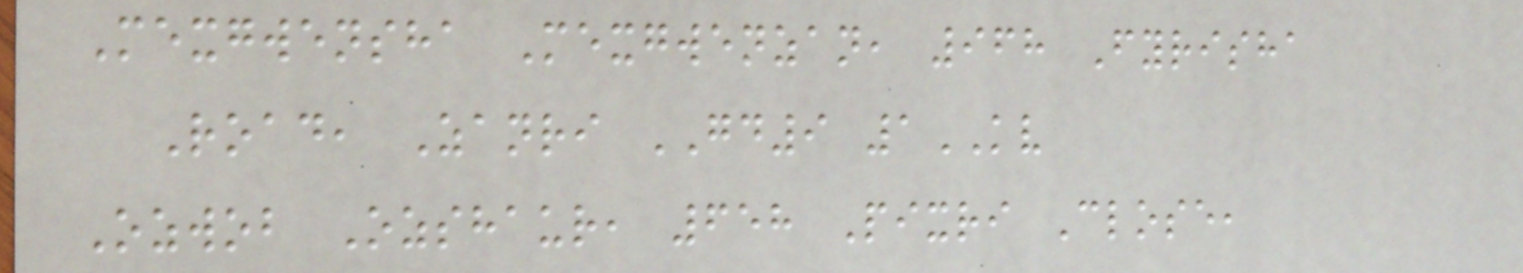Mexgwensha Mexgwenzan, 968 Fyrisha
Road, Zanri GD9 1KV
Ozwob Ozshaur, 658 Pixri Close,
